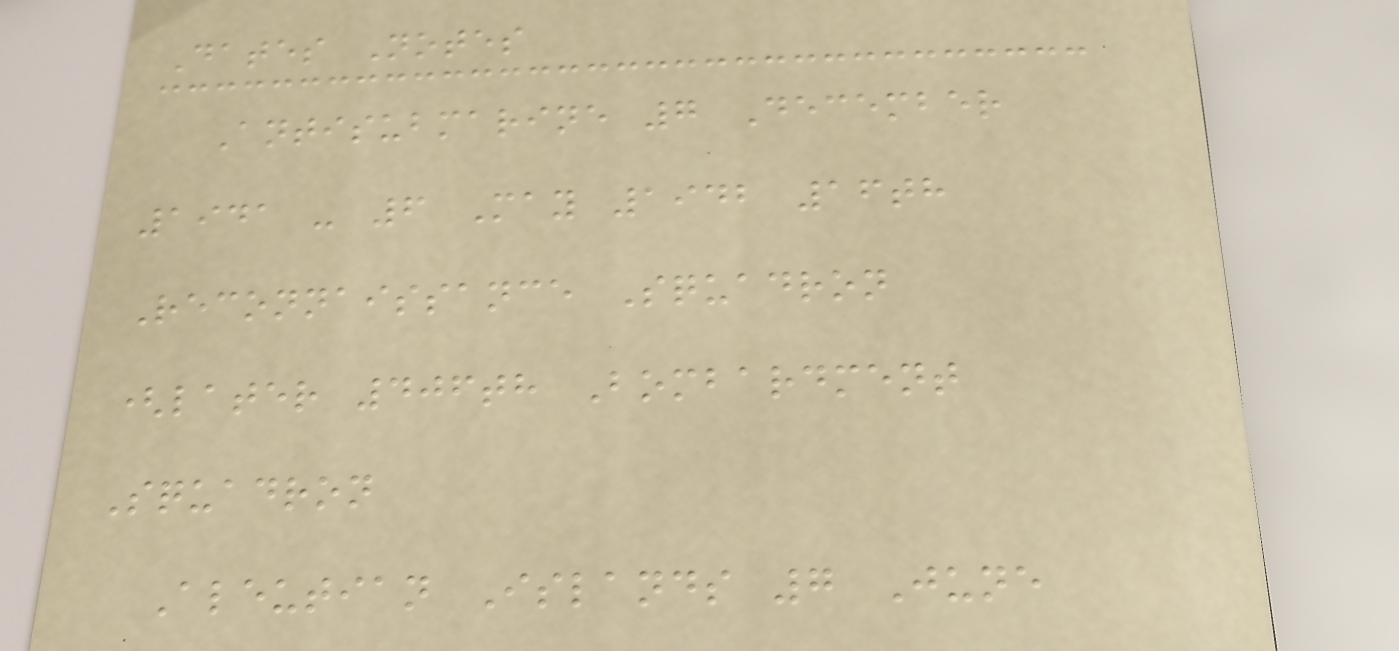Dates Notes
Antisubmarine 7 December
1941 - 6 May 1942 16th
Reconnaissance Squadron
(later 406th Bombardment
Squadron
Aleutian Islands 7 June
